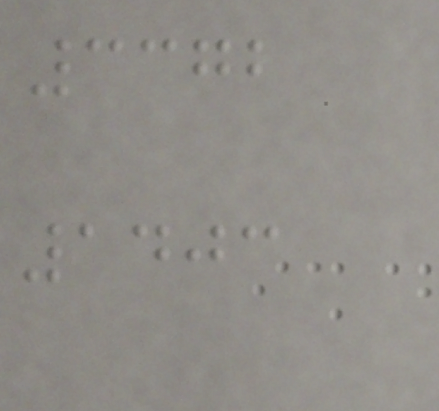3372
1403
